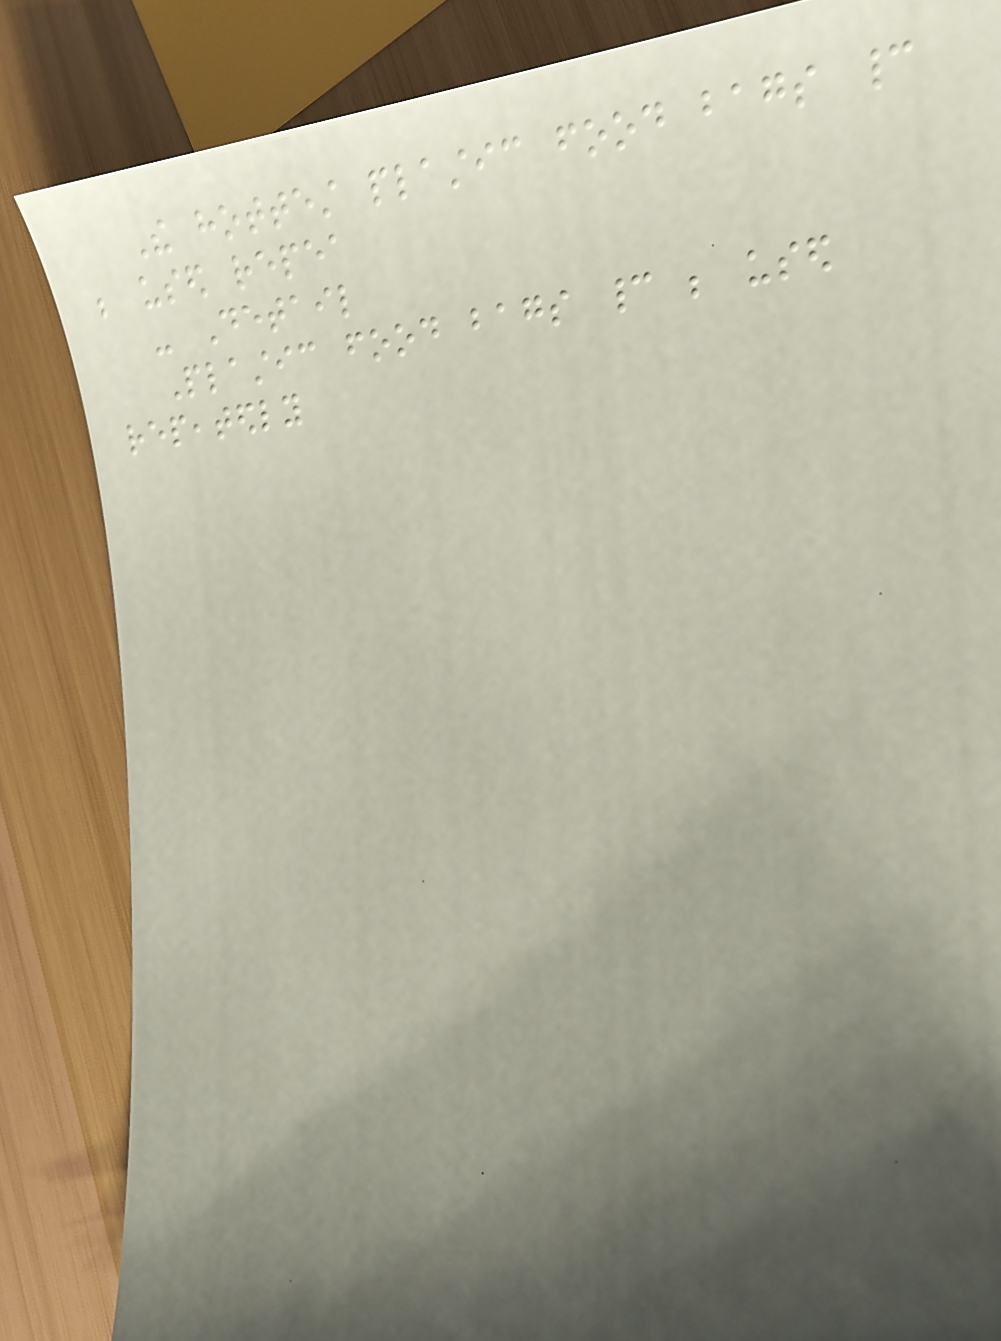The hottest plastic food bags cannot
be used repea
- Detail
Plastic food bags cannot be used
repeatedly
